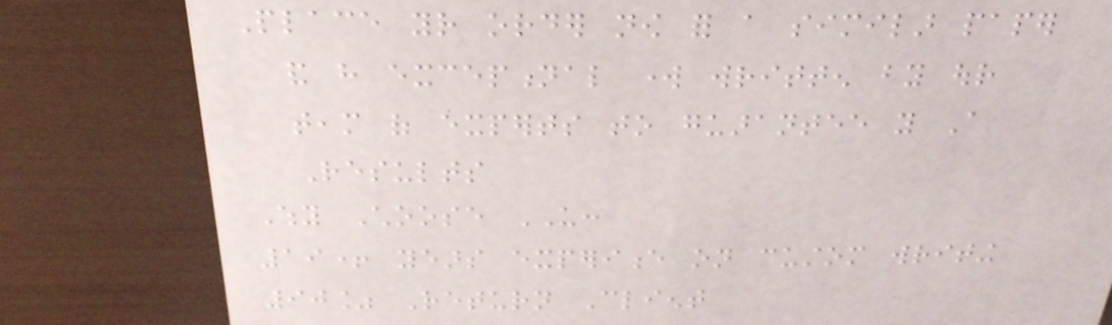Place your order now for a similar paper
and have exceptional work written by our
team of experts to guarantee you A
Results
Why Choose US:
19+ years experience on custom writing
90% Return Client
